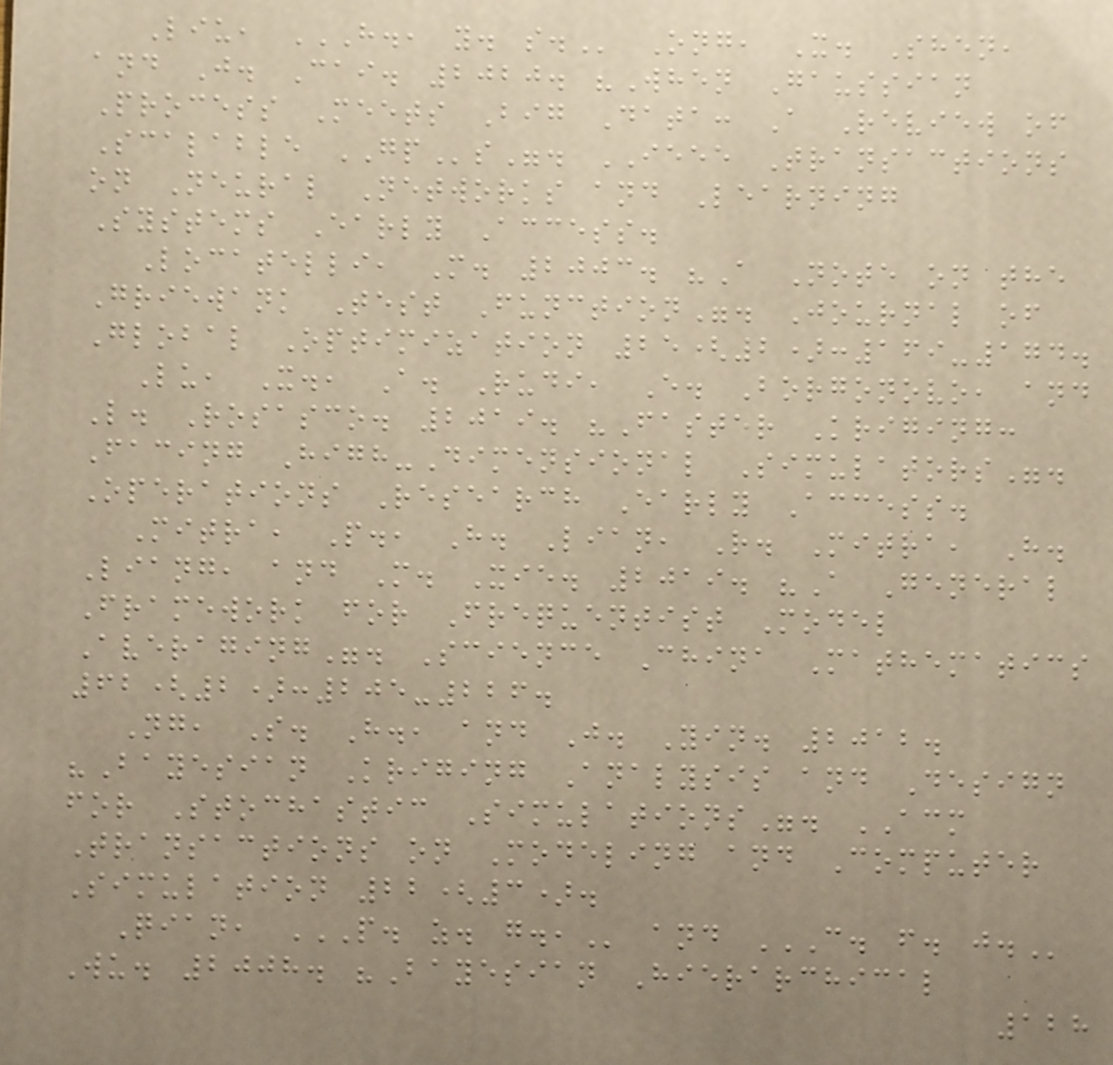Liu, H., Y. S. Ong, X. Shen,
and J. Cai. 2020. "When Gaussian
Process Meets Big Data: A Review of
Scalable GPs". IEEE Transactions
on Neural Networks and Learning
Systems Early Access.
Locatelli, M. 2003. "A Note on the
Griewank Test Function". Journal of
Global Optimization 25(2):169-174.
Lu, X., A. Rudi, E. Borgonovo, and
L. Rosasco. 2019. "Faster Kriging:
Facing High-Dimensional Simulators".
Operations Research Early Access.
Mitra, P., H. Lian, R. Mitra, H.
Liang, and M. Xie. 2019. "A General
Framework for Frequentist Model
Averaging". Science China Mathematics
62(2):205-226.
Ng, S. H., and J. Yin. 2012.
"Bayesian Kriging Analysis and Design
for Stochastic Simulations". ACM
Transactions on Modeling and Computer
Simulation 22(3).
Qian, P. Z. G., and C. F. J.
Wu. 2008. "Bayesian Hierarchical
128
